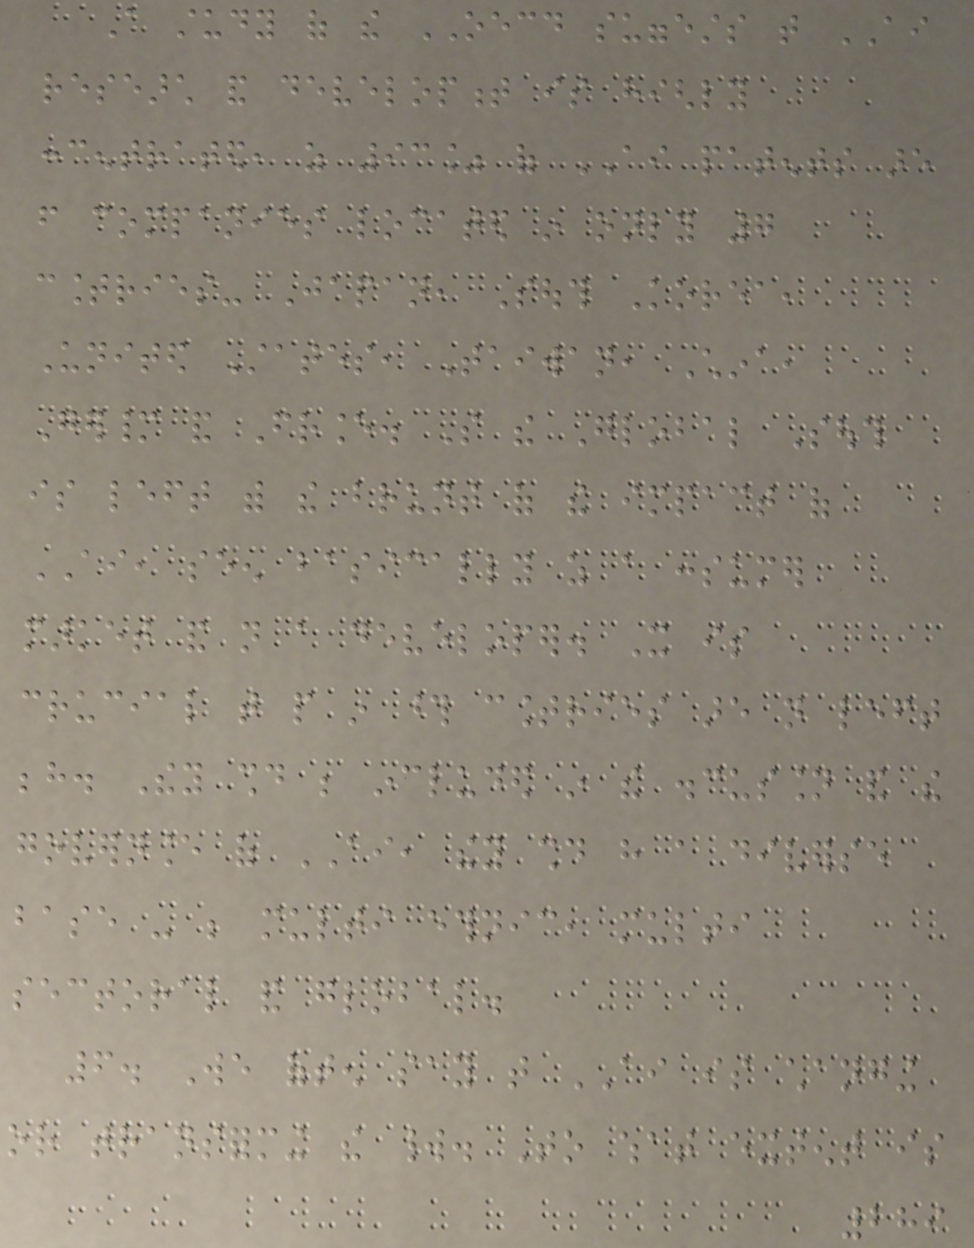A study of the OECD suggests that AI
research and development is highly
concentrated, as 93% of AI patents are
from companies located in only 7
countries- Japan, South Korea,
United States, Taiwan, China,
Germany and France. So the Global South
is left with the brunt of the impact of
AI, seen basically as a consumer
market and not a developer. It is
crucial that people in those countries are not left
behind. They should be included in the discussion and the
governance of AI, they should have a diverse
base - be multi ethnic, multi
sectoral and global.
6. We often say that AI is changing
or transforming the world. To what extent is
289
